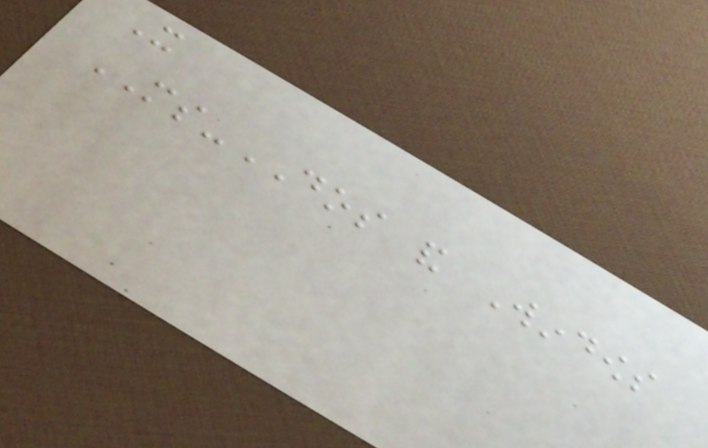It
MS-DOS and Windows
